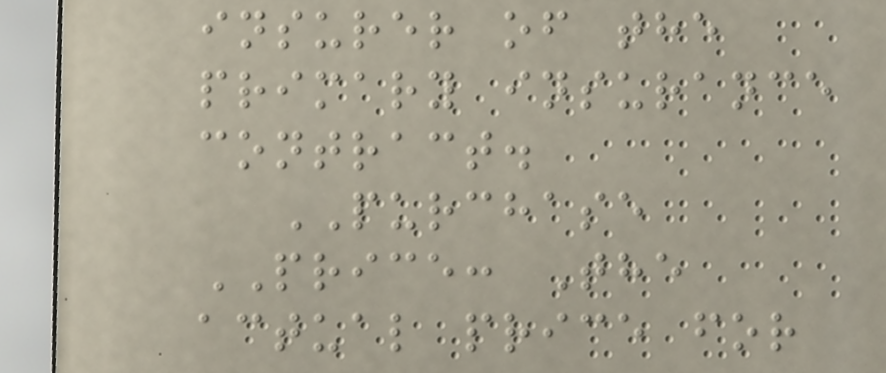insurer of the
primary insurance
contract.
PURCHASE
PRICE: The
actual price for
